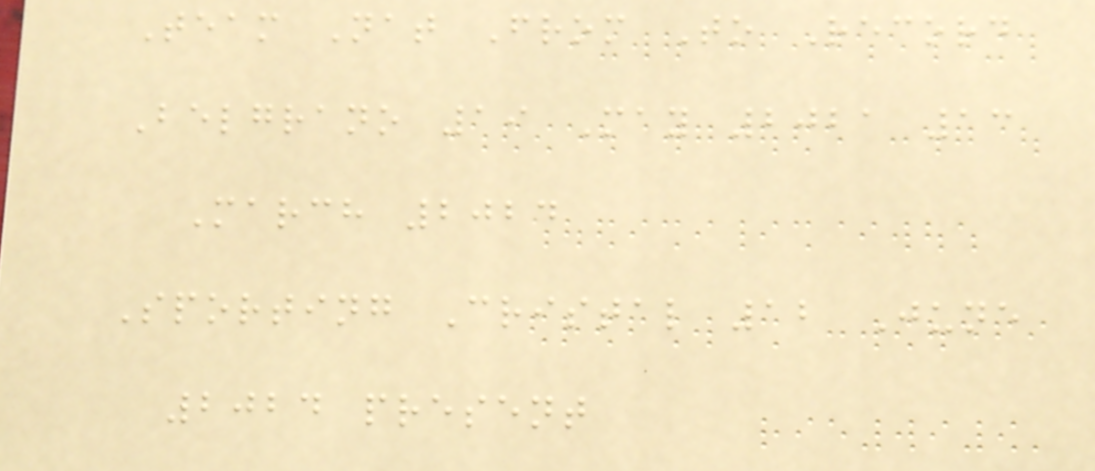Team Nat From To Record
Belgrano 19 May 2021 13
March 2024
Sporting Cristal 12 June
2024 present
